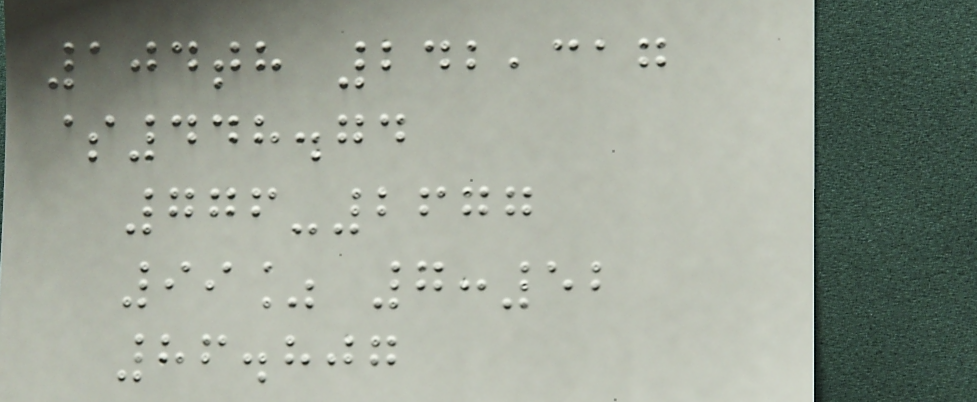104th 242,317
$448.74
776-2677
99% 7:52
86.807
